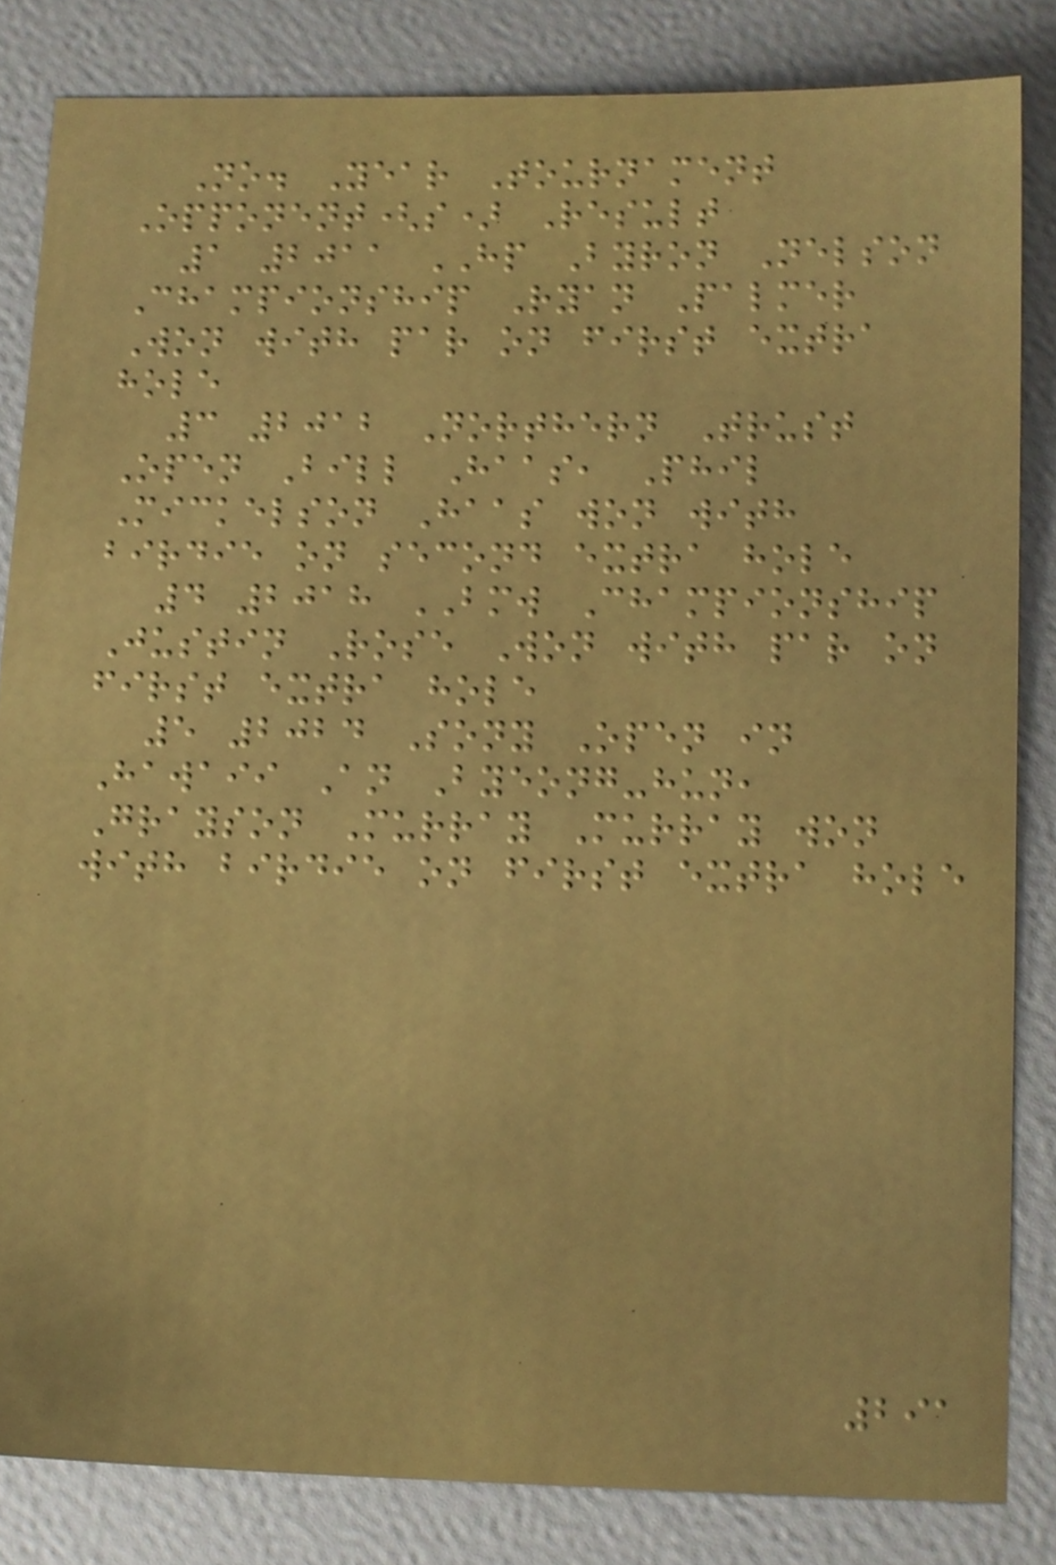No. Year Tournament
Opponent(s) Result
1 2011 HP Byron Nelson
Championship Ryan Palmer
Won with par on first extra
hole
3 2012 Northern Trust
Open Bill Haas, Phil
Mickelson Haas won with
birdie on second extra hole
4 2018 BMW Championship
Justin Rose Won with par on
first extra hole
5 2024 Sony Open in
Hawaii An Byeong-hun,
Grayson Murray Murray won
with birdie on first extra hole
291
